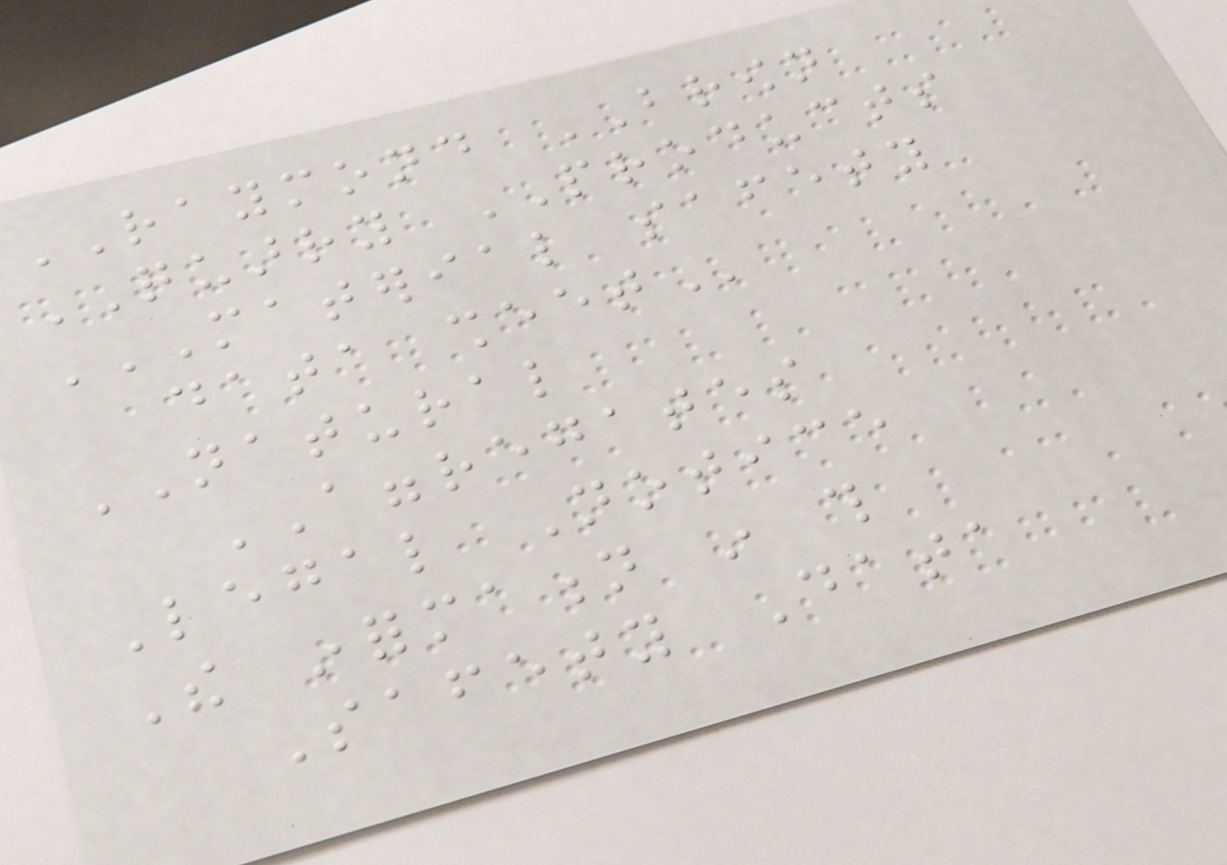RAYMOND BROWN
QUARRY PRODUCTS
MATERIAL SAFETY
DATA SHEET
NATURAL
AGGREGATES
Legal Notice
The information in this
Safety Data
